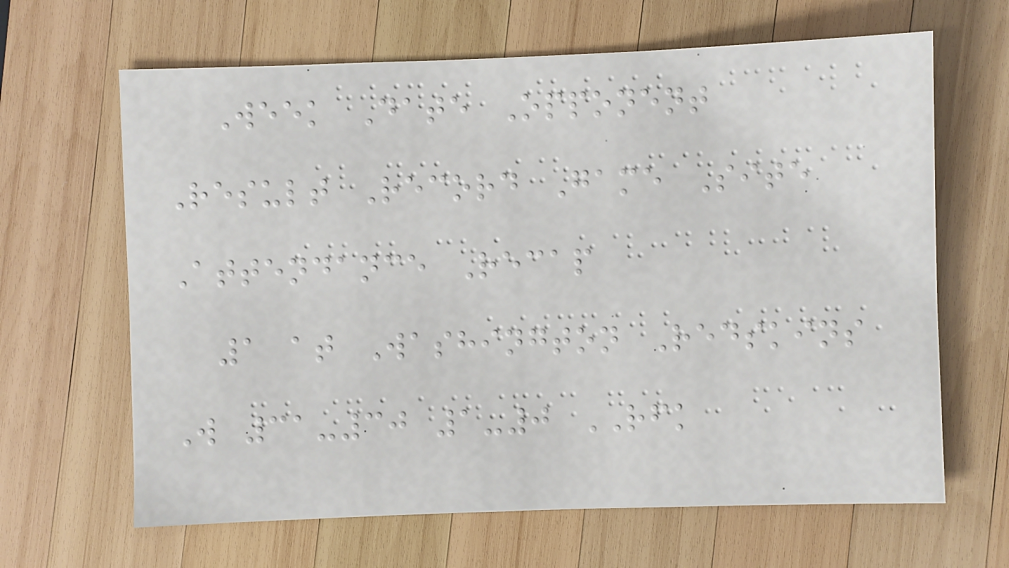Week Date Opponent
Result Record Game Site
Attendance Recap
1 at Washington Redskins
W 31-30 1-0 RFK
